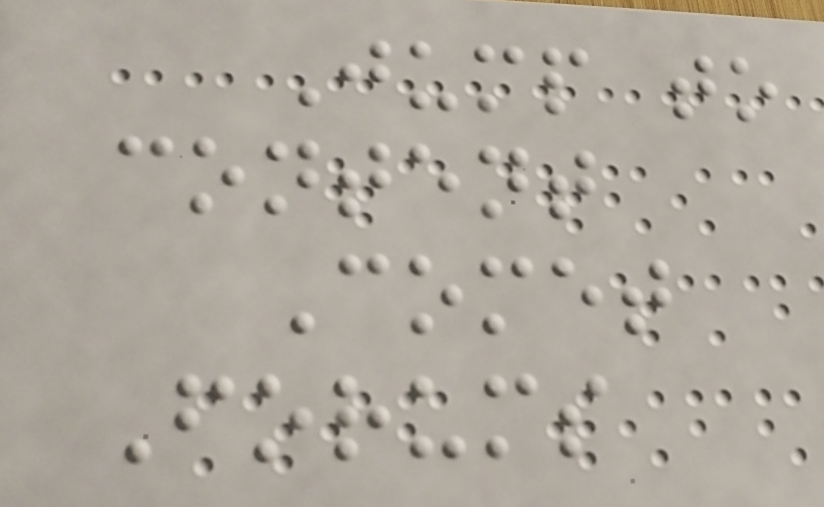Jump to
content
Comet
Forums
